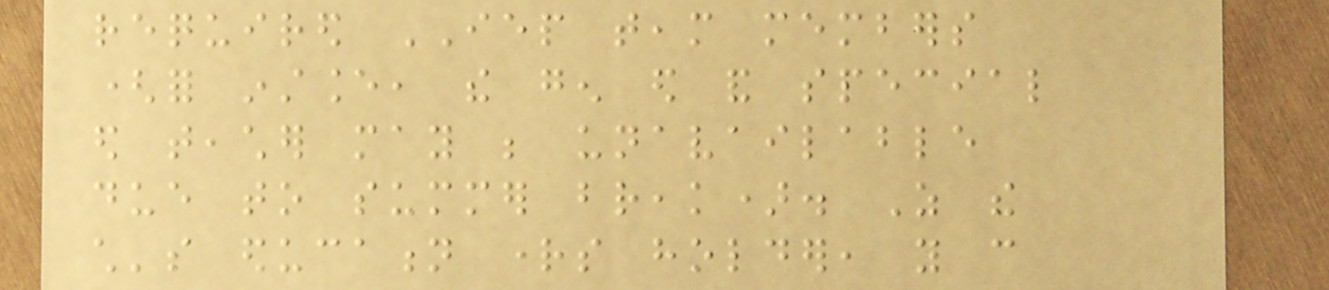required IEP team members
(for instance, the gen ed and special
ed teacher may be unavailable
due to summer break). As the
child's education rights holder, you can
